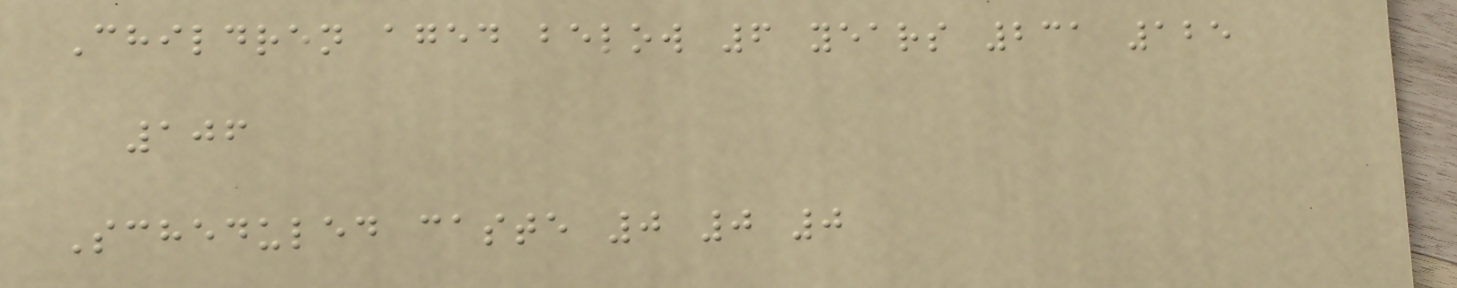Children aged below 6 years 231 125
106
Scheduled caste 0 0 0
